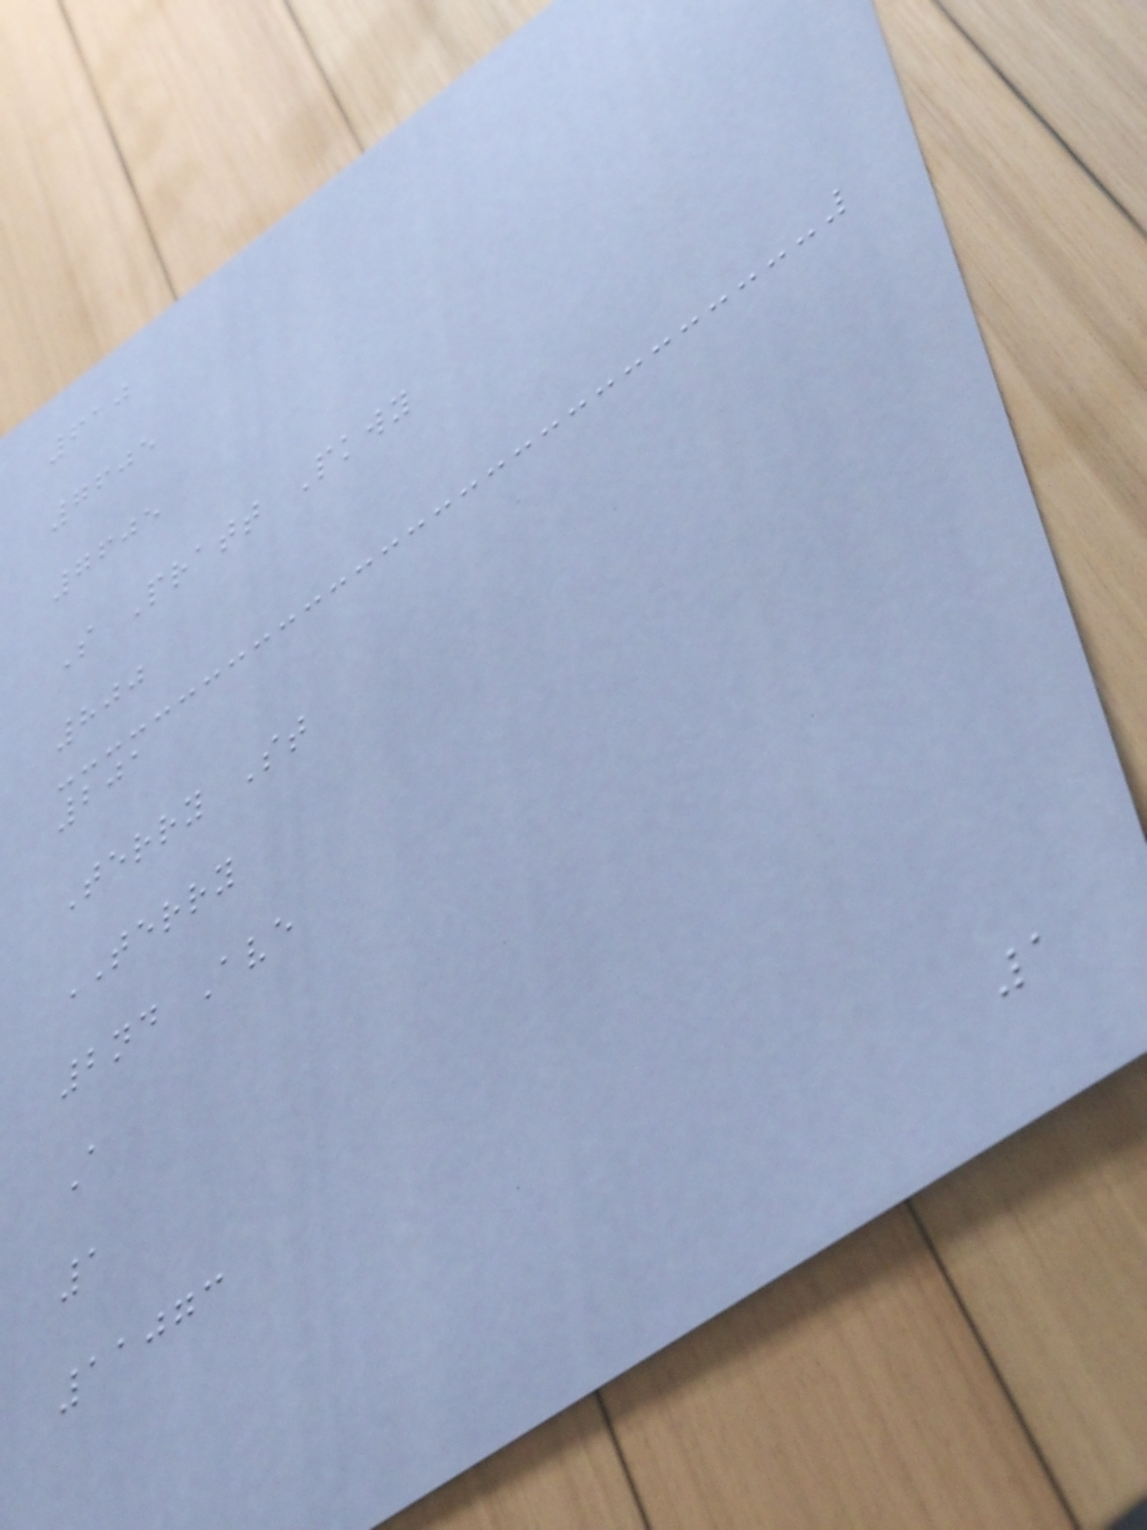610
7605
7605
S Pratt Pkwy
800
201
Terry St
TERRY
2nd Ave
A
1
11073
1
